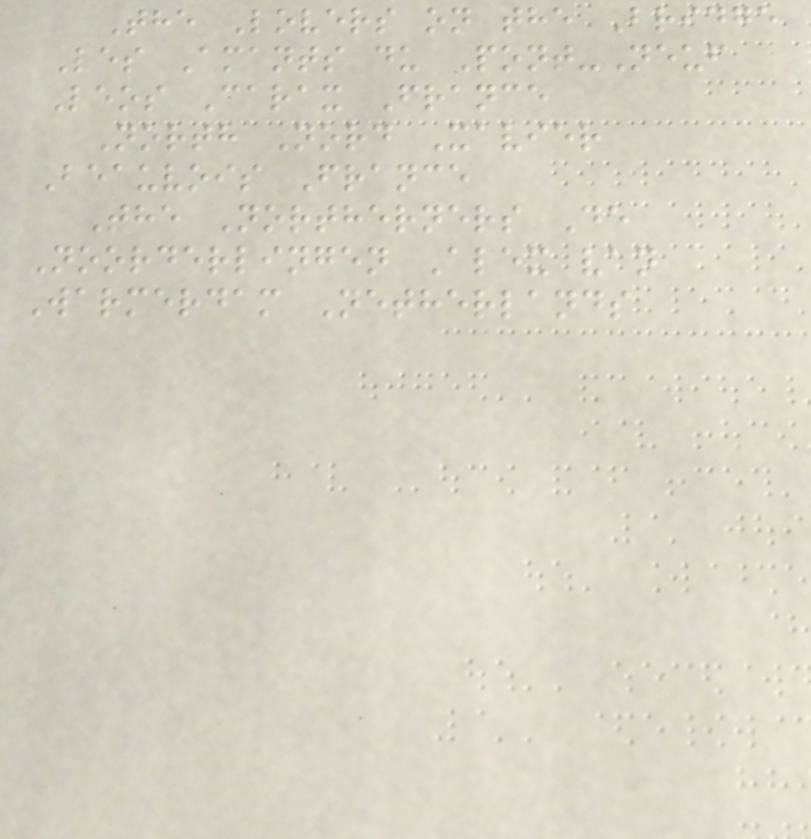The Lovers on the Bridge
Les Amants du Pont-Neuf
Leos Carax France
North Nord Xavier
Beauvois France
The Northerners De
Noorderlingen Alex van
Warmerdam Netherlands
